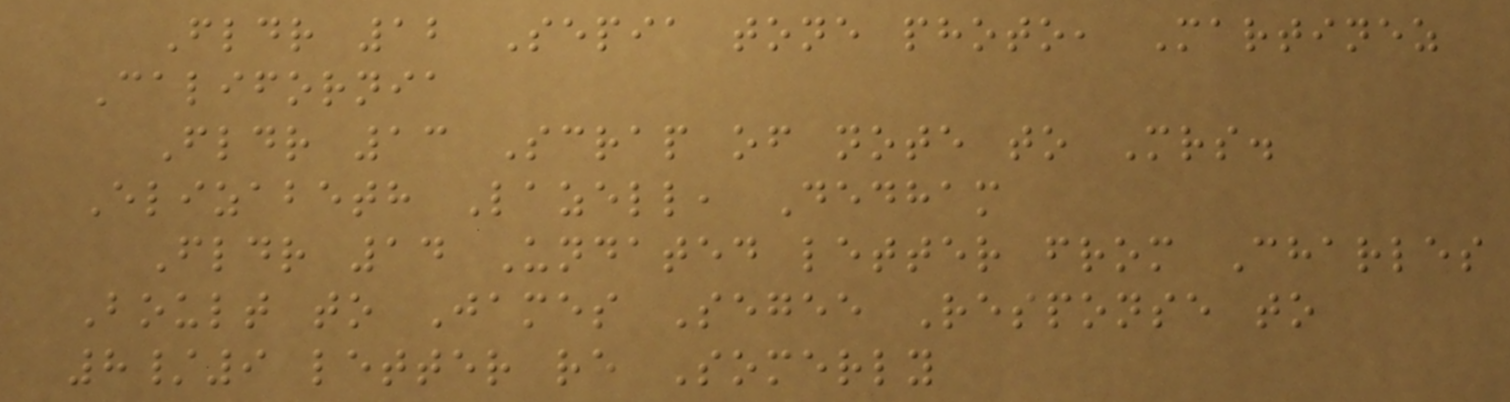Fldr 12 Sepia tone photo, Martinez
California
Fldr 13 Scrap of note to Mrs.
Elizabeth Lazell, Dedham
Fldr 14 Undated letter from Charles
Boult to James Segee Response to
8/9 letter re Somerly
